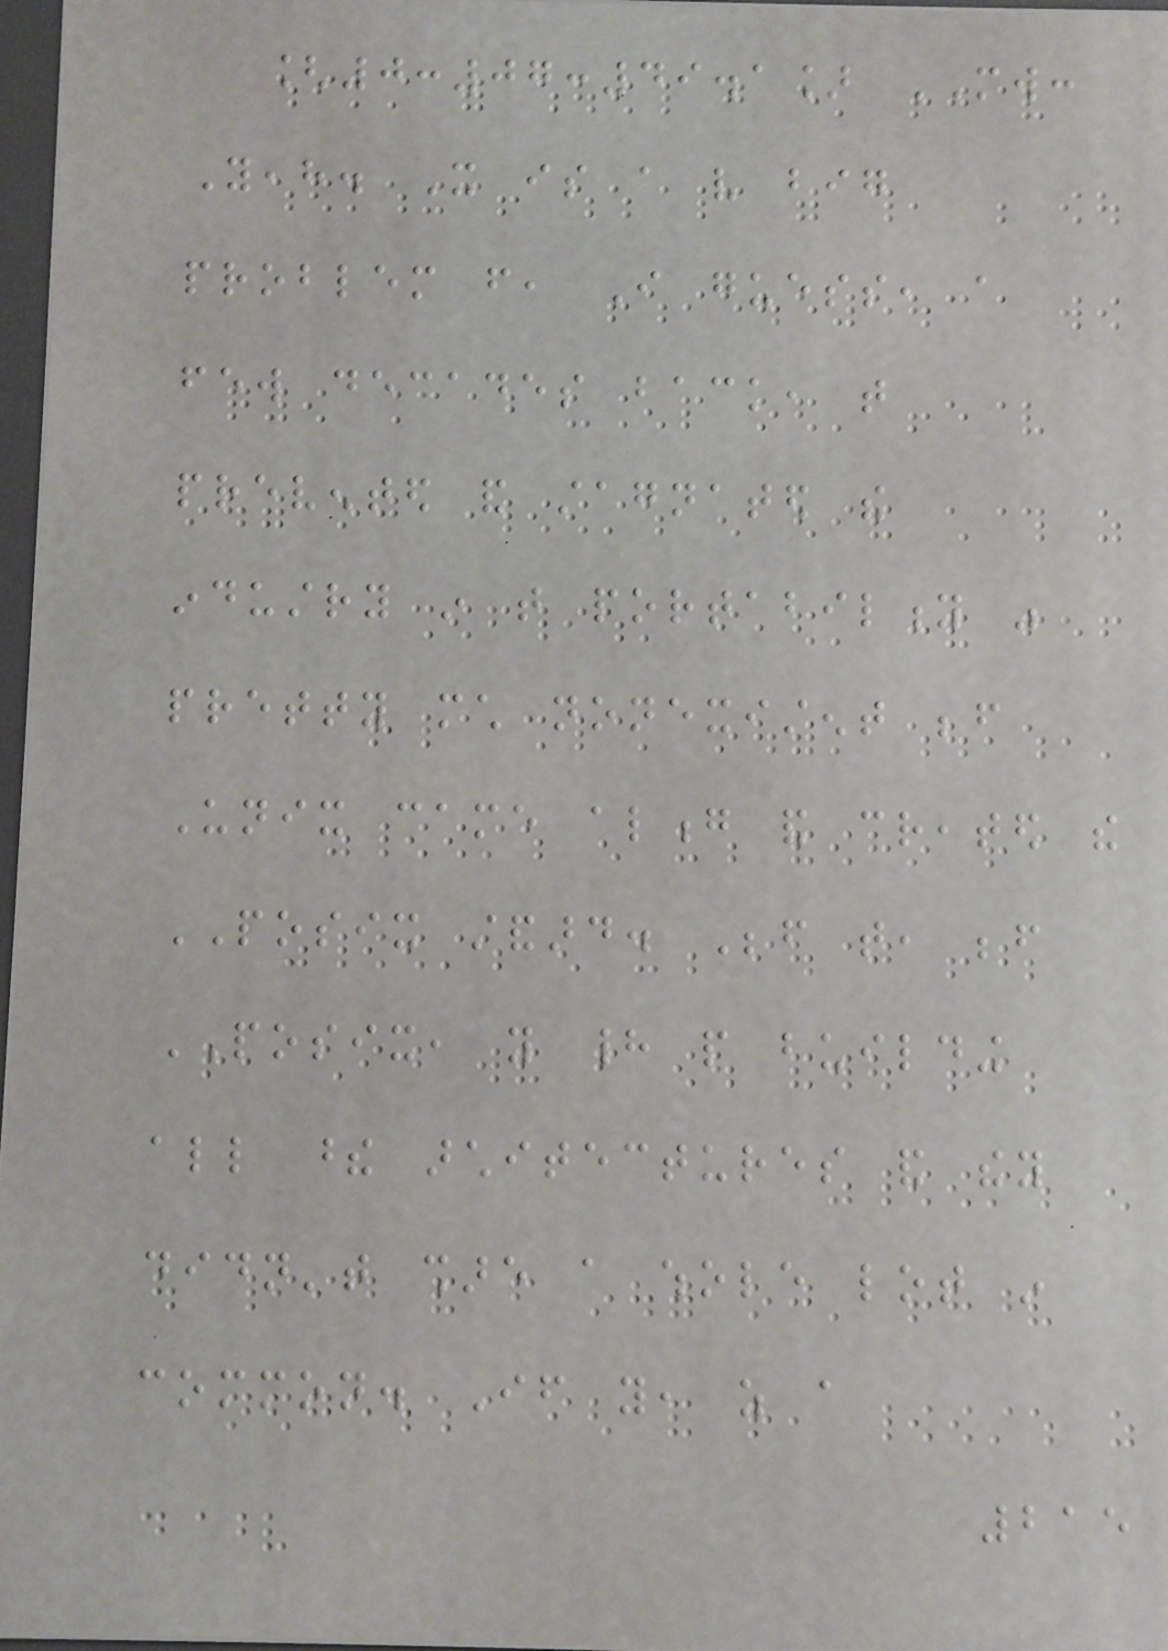[0:07:49.1] MW:
Yeah. It is a very big
problem from, I guess, a
few decades back, that
prevented and stagnated the
industry in that portability was
pretty much nonexistent before
Unix came along and created the
POSIX standard. Before that, before
POSIX, you had people building
all these architectures and they
didn't share a whole lot in
common. If you, as a
215
